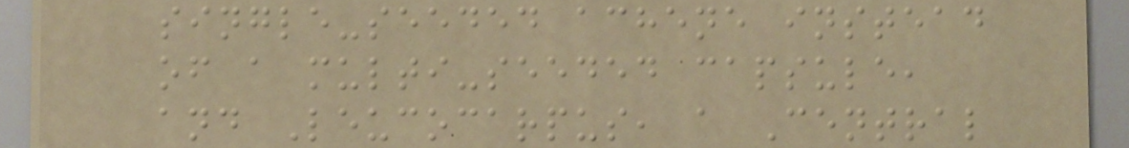single-seeded achene instead
of a multi-seeded capsule,
and Leucocarpus, a Central
